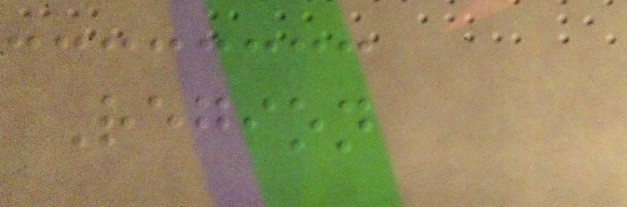Region
